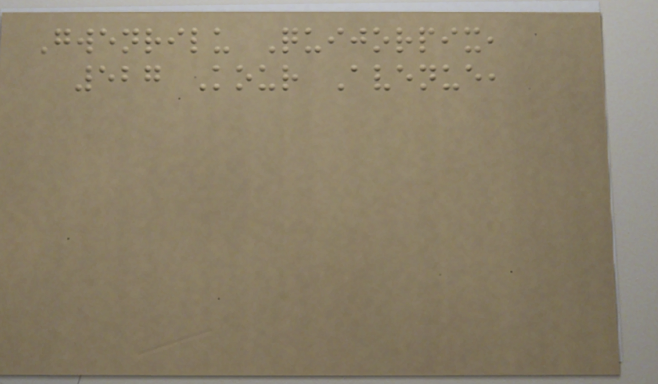Gwenrilu Quijorpix,
527 Kour Avenue,
